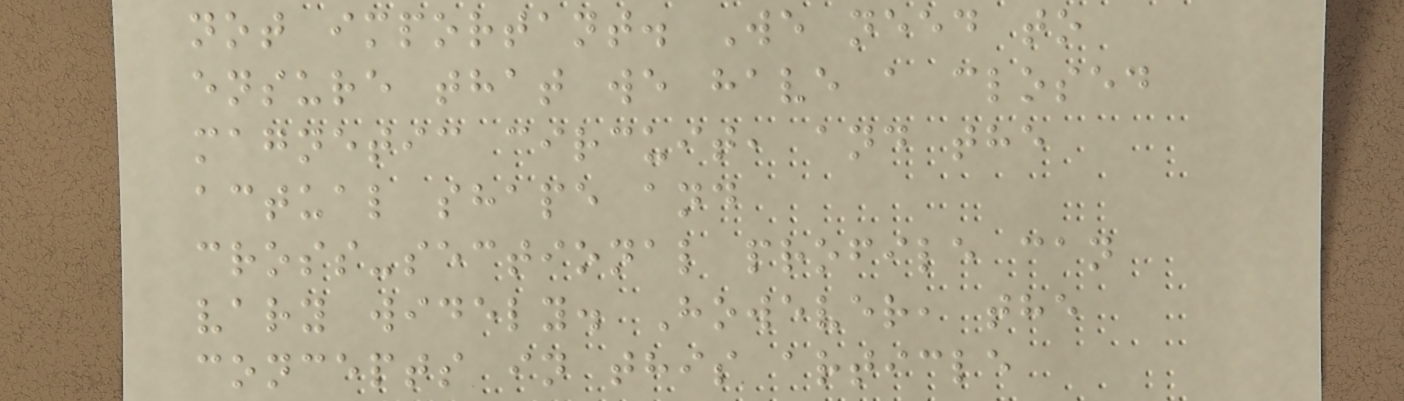not important. We need to
ensure that we have a closed
magnetic circuit, and the
actual shape and
cross-sectional profile can
vary widely. However, the
concepts in this article
